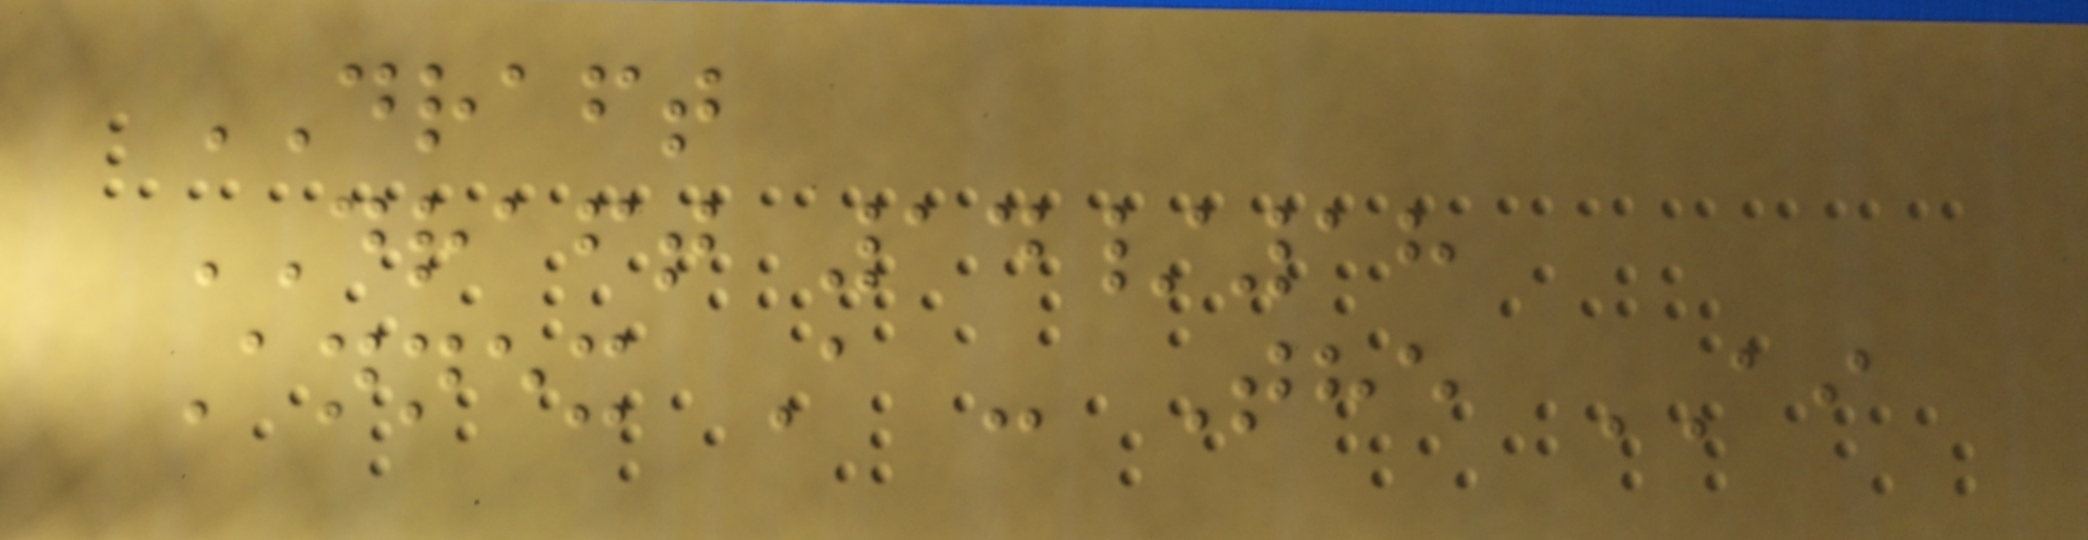DRAFT
DRAFT 14/18
Annex A - The AI
